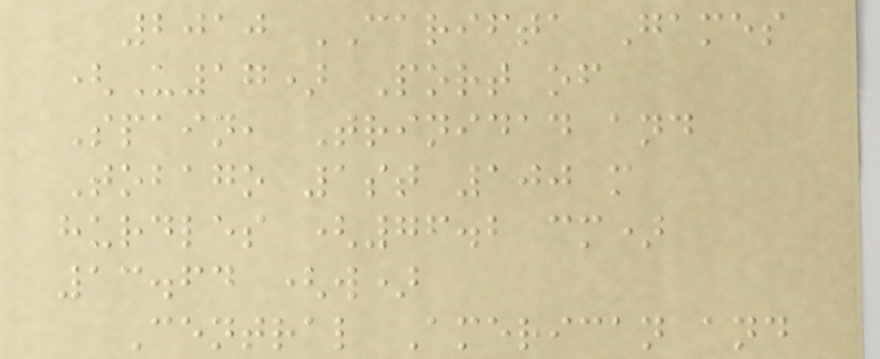2010 CARIFTA Games
(U17) Port of
Spain, Trinidad and
Tobago 1st 100 m
hurdles (76.2 cm)
13.64 (w)
Central American and
